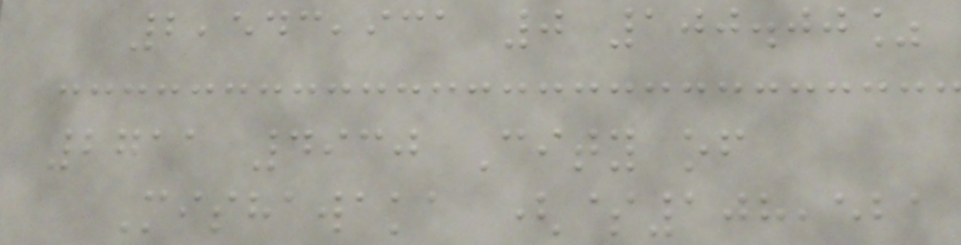2,543,931 0 100.00%
2711 4930 City of
Mishawaka ($108,521
